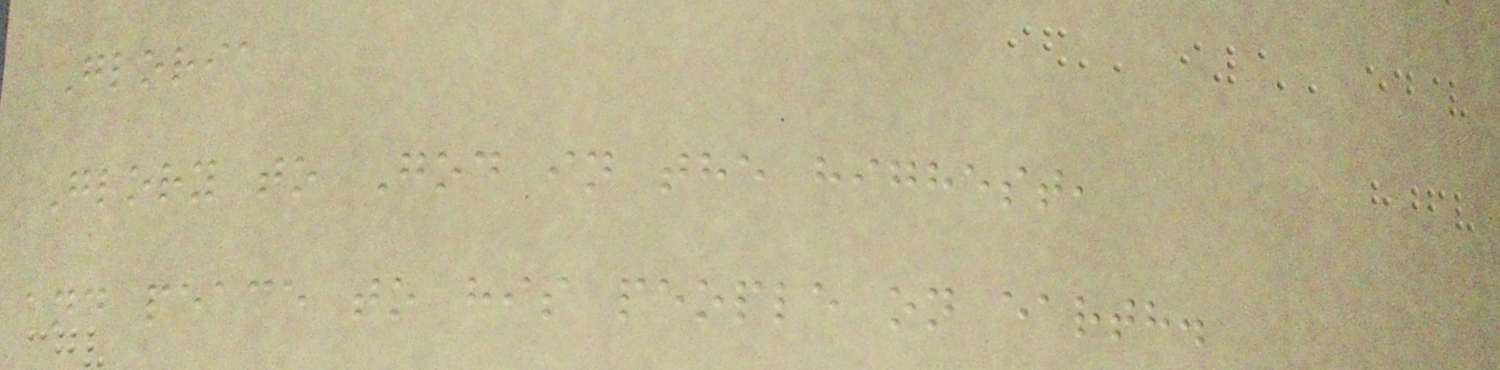Gloria
Glory to God in the highest,
and peace to his people on earth.
